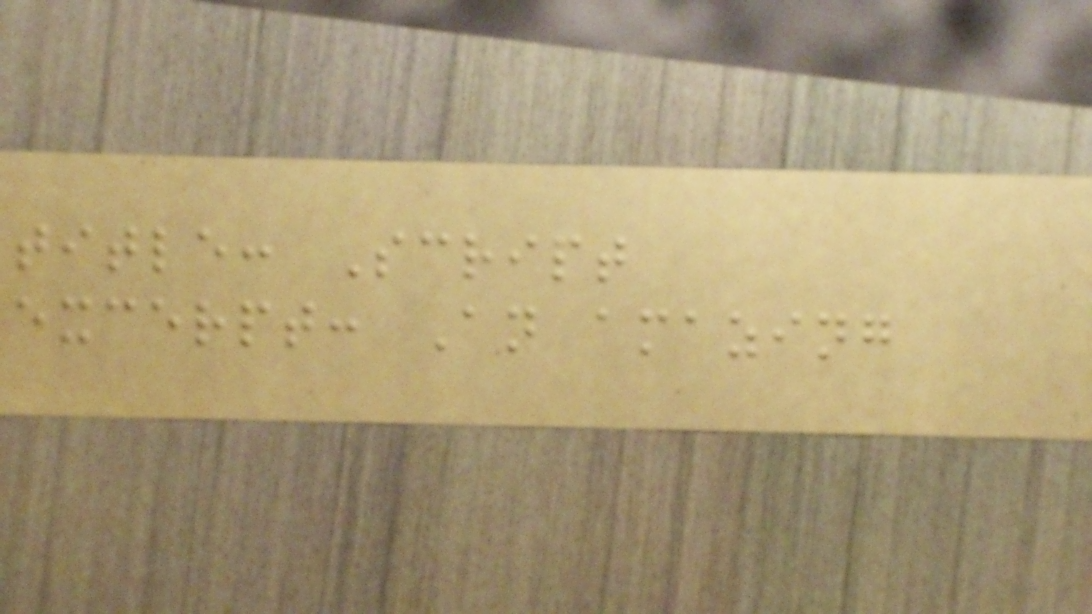title: Script
excerpt: An amazing
